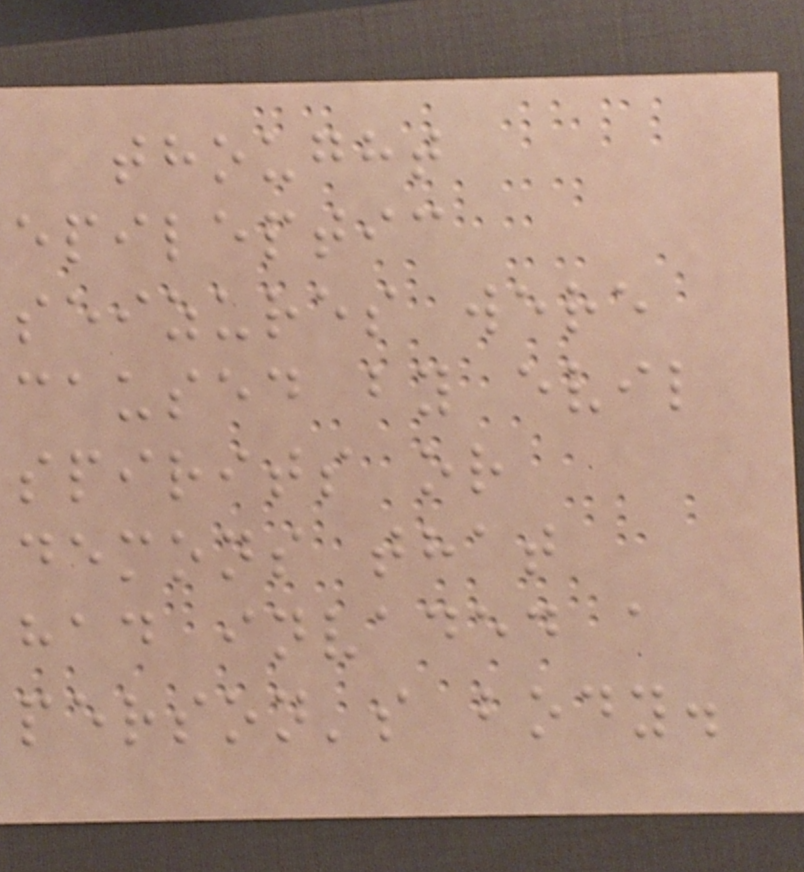thought
epileptic
seizures were
caused by evil
spirits or
demons that
had invaded a
person's body.
